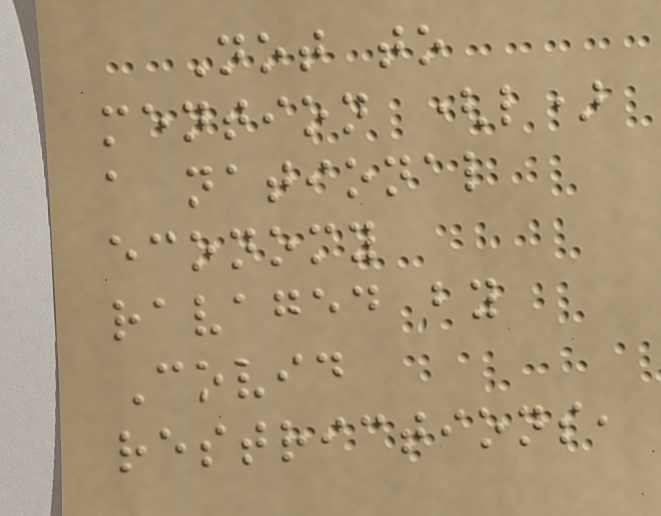Not to
mention (l)
a national
economy
ravaged by
Covid
restrictions,
